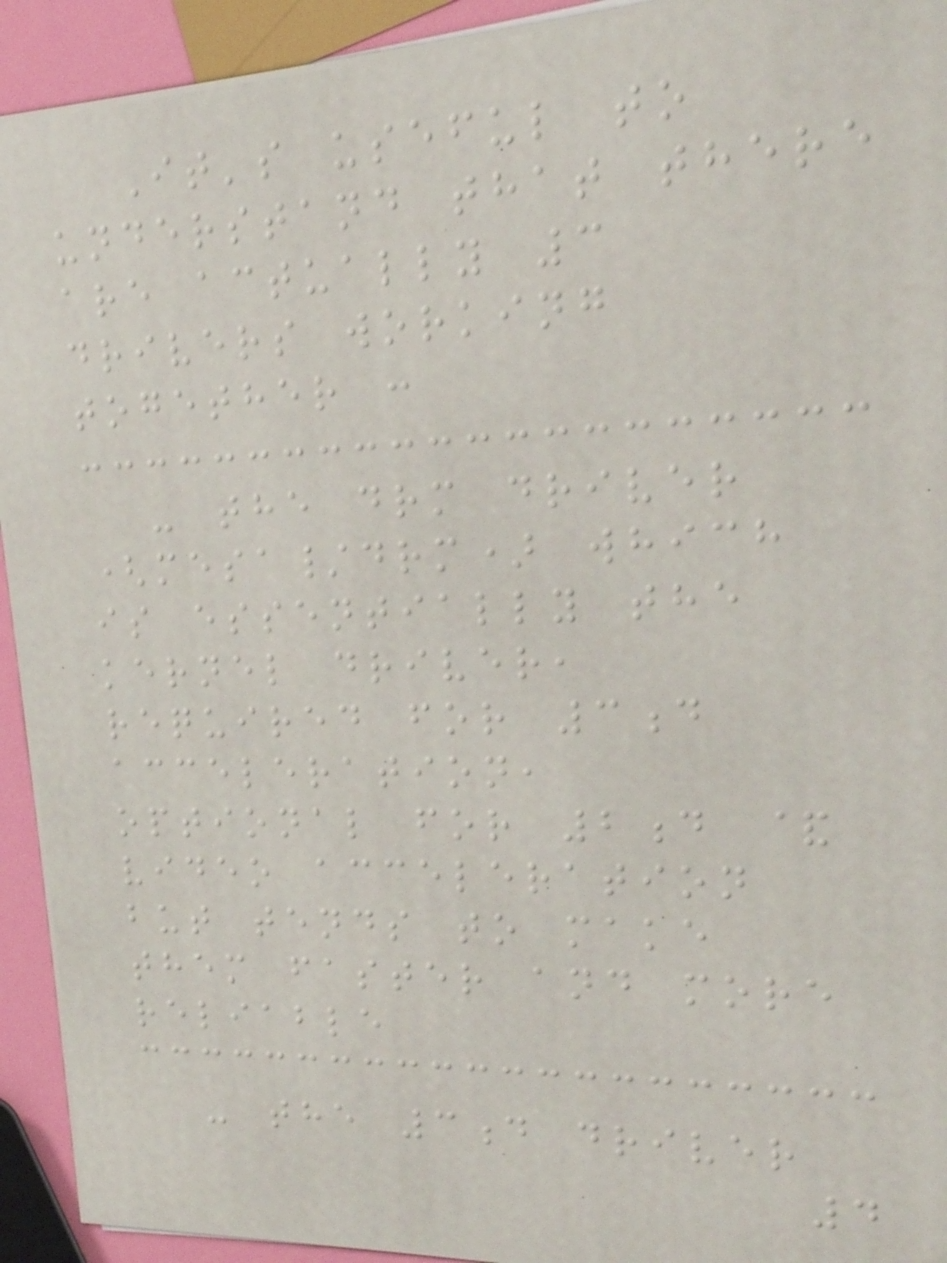It's useful to
understand that there
are actually 3
drivers working
together :
- the drm driver
(mesa/drm) which
is essentially the
kernel driver,
required for 3d
acceleration,
optional for 2d &
video acceleration
but tends to make
them faster and more
reliable
- the 3d driver
4
